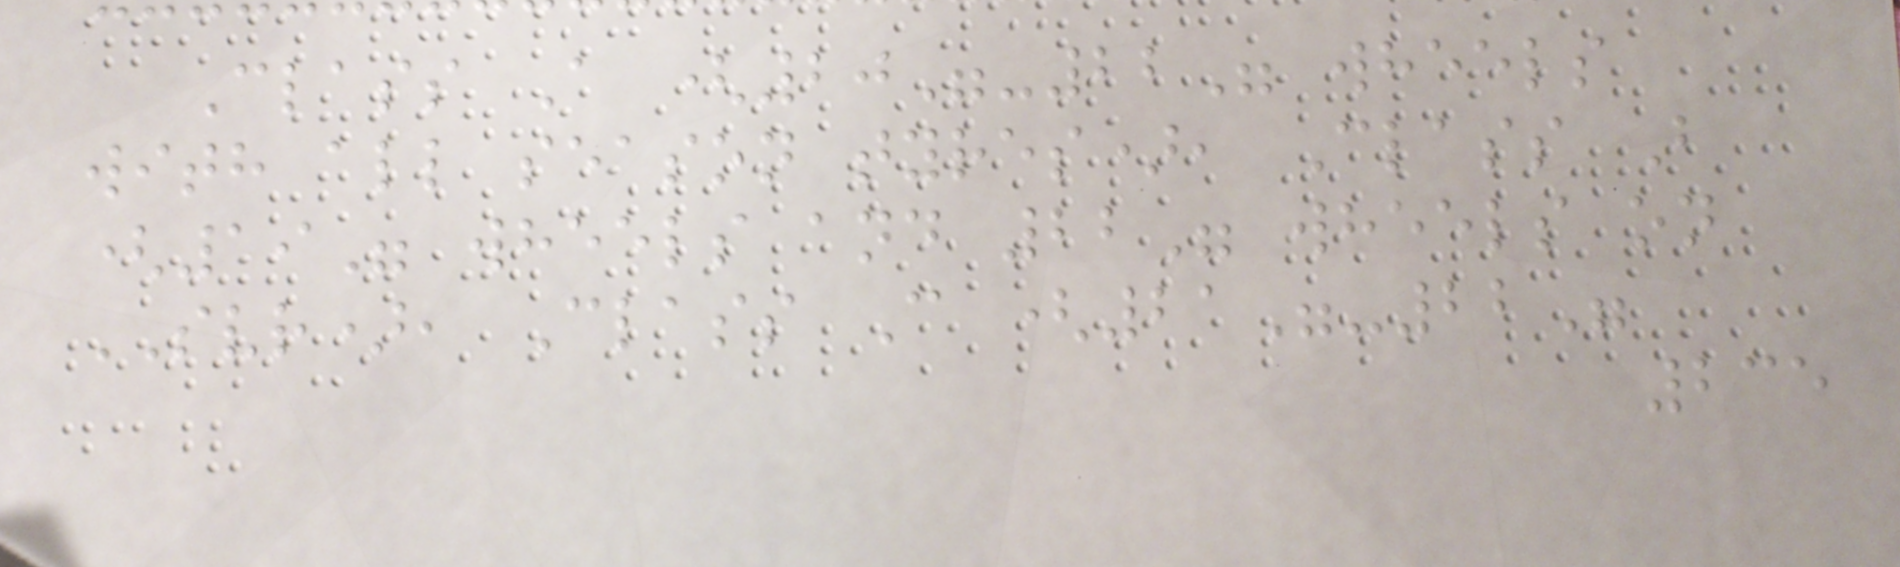Class A (20"-22" wheels
with all season tyres), Class B
(19" wheels and 22" wheels on
SVR), Class C (21"-22"
235
